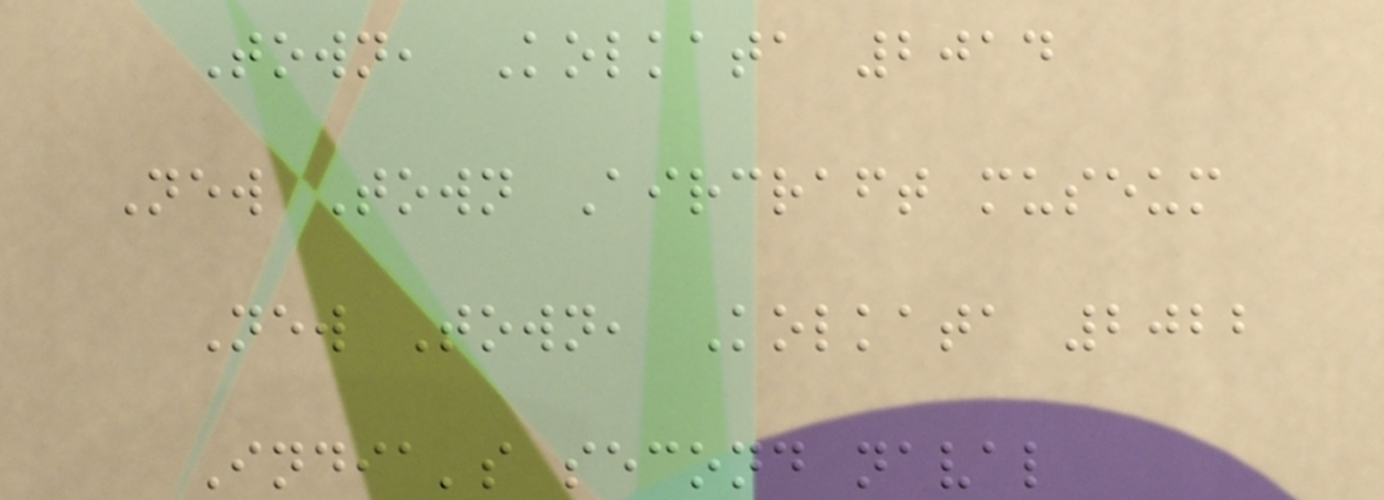Town, Kolkata 2014
New Town Aircraft museum
New Town, Kolkata 2022
India's second naval
